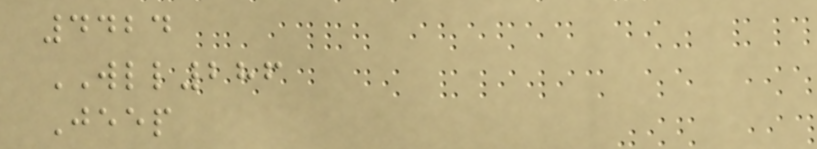4424
WLL286
Jeep
